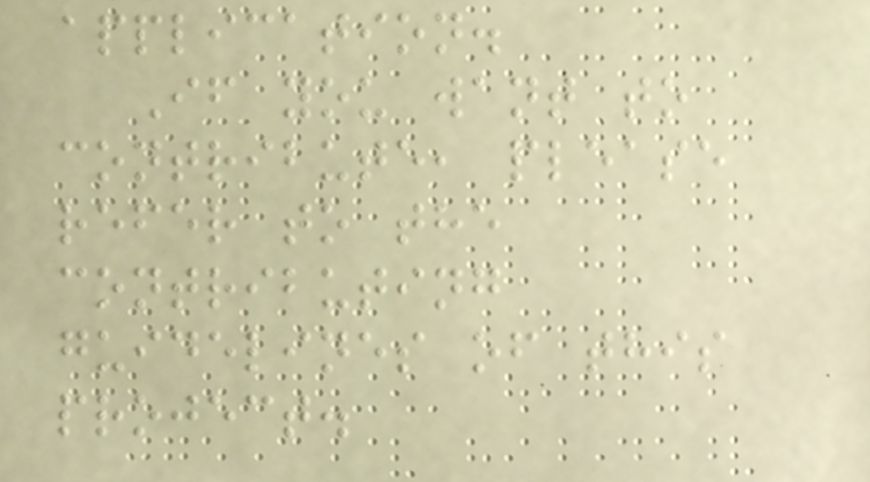application.
If you want to
contribute, please
refer to the
contributing
guidelines of this
project.
